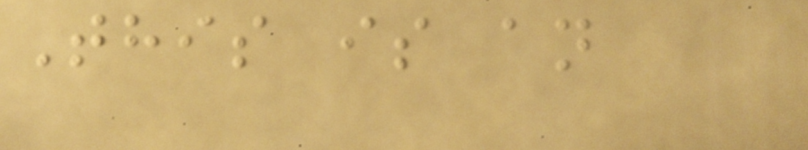This is an
